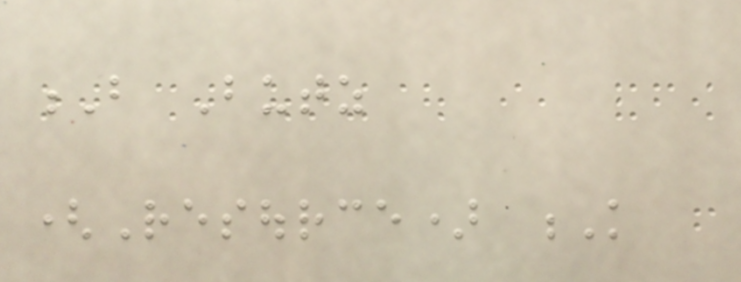B Butz
(Resource) K
